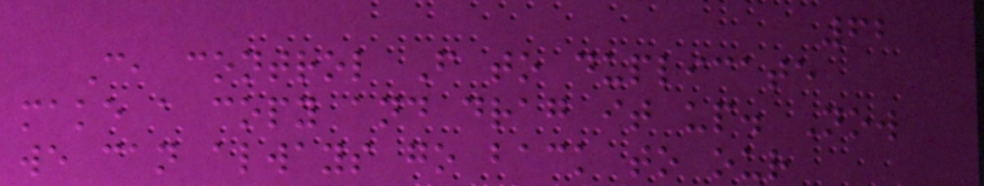62
C, control F to duplicate
make a copy and drag it up. Now
we can always go back to our
